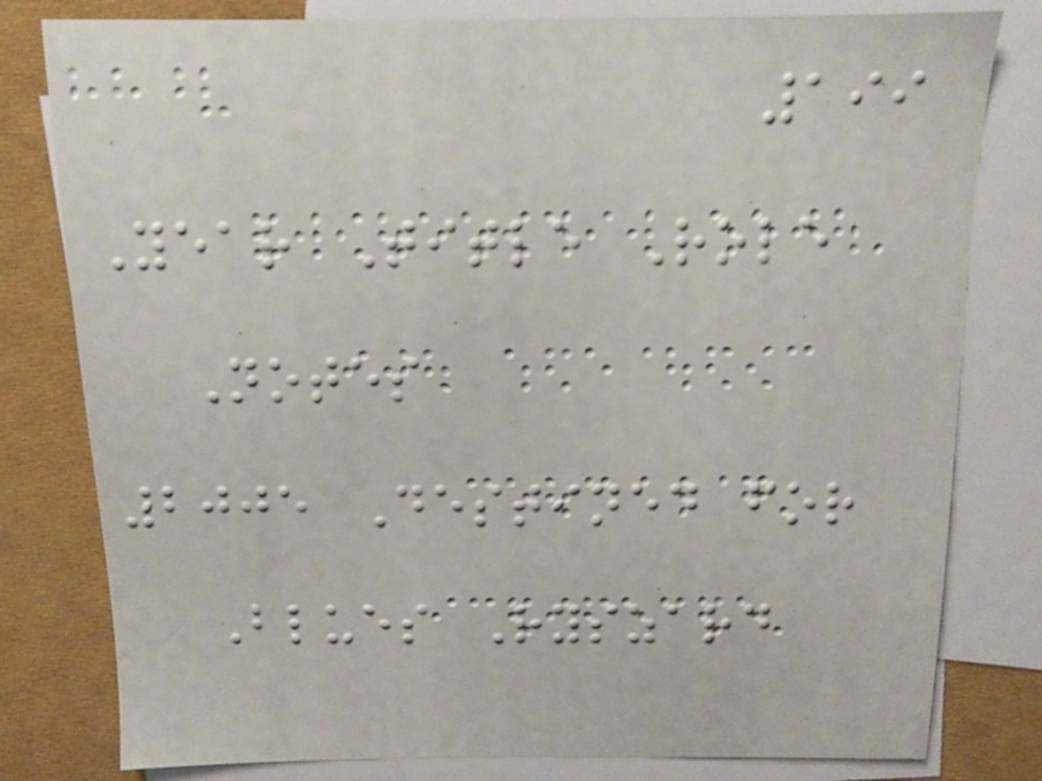199
Year Title Role
Notes
2005 Destined for
Blues Ryszard
